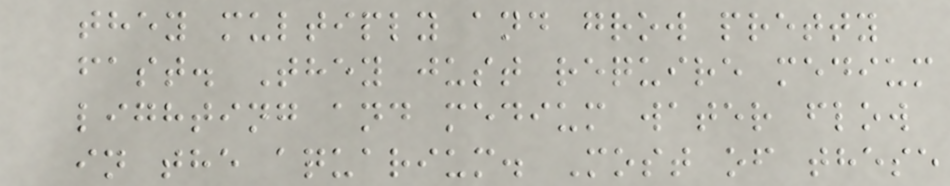they multiply and grow pretty
fast. They just require medium
lighting and medium water flow
in the aquarium. Most of these
